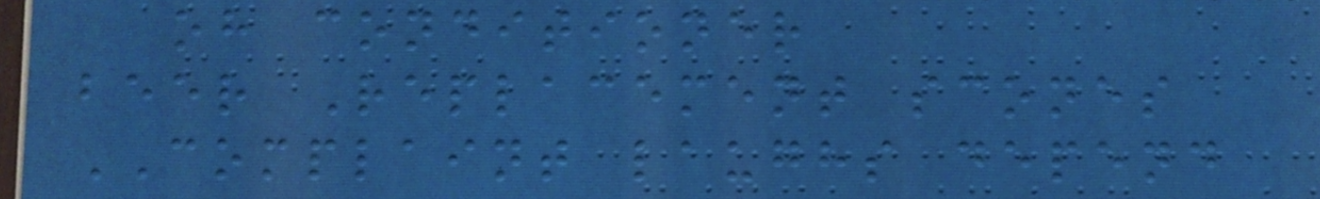oh conditioner
beer Replacement scones
COMPLAINT laughs depend
